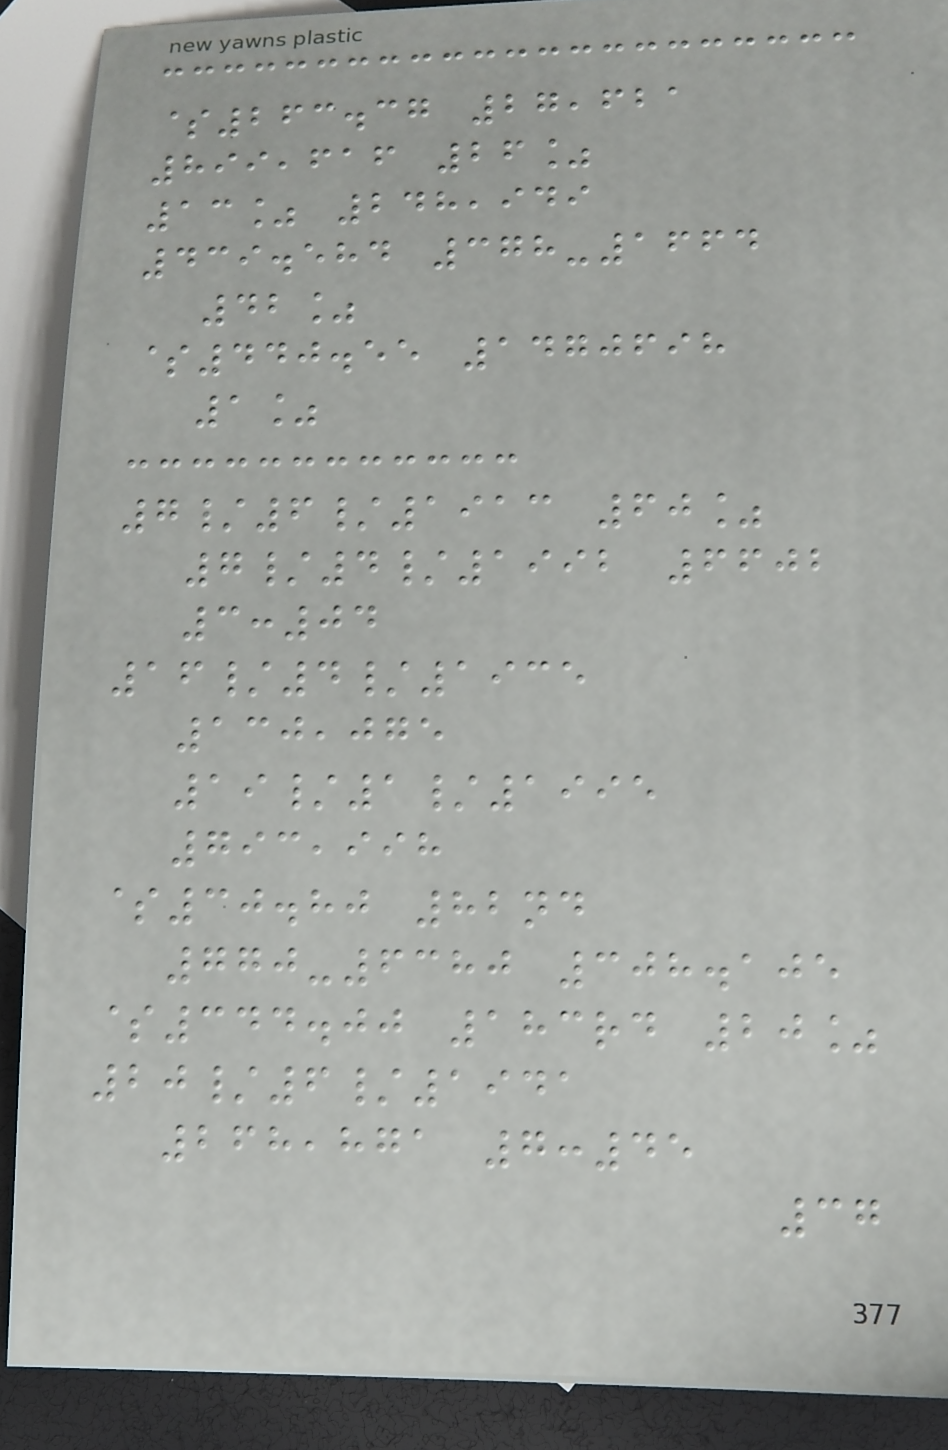$263.37 27,621
899,616 26%
13% 248,949
439.584 378-1664
42%
$440.55 1470698
1%
7/6/1913 60%
7/4/1992 6602
3:04
16/4/1935
130,075
19/1/1995
793,998
$30.80 82nd
770-6380 308.105
$344.00 183rd 20%
20/6/1941
268,871 7:45
37
